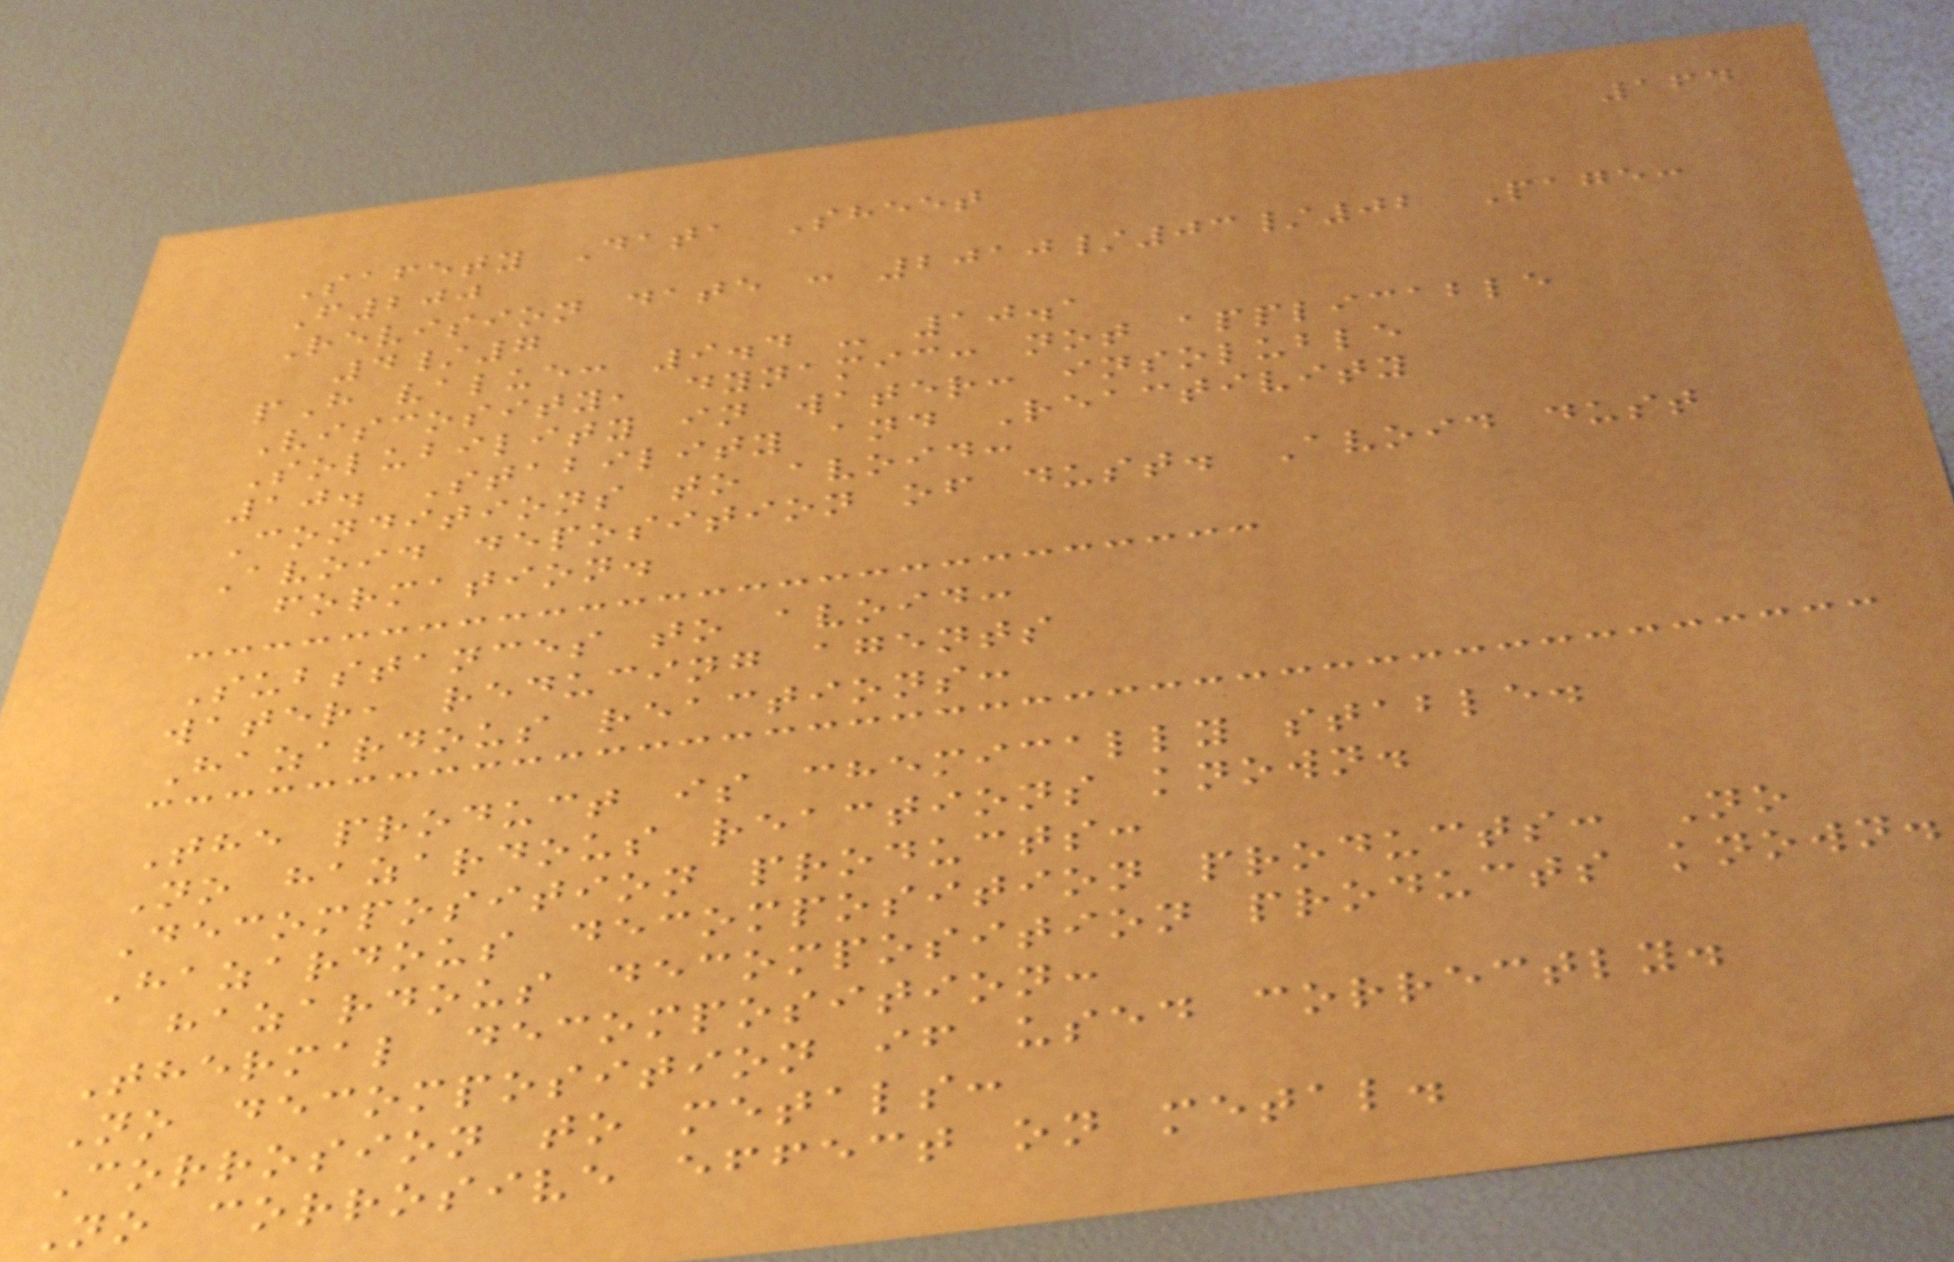164
Safety Data Sheet
F200
Revision date : 2010/03/02 Page:
4/7
pH value: 9.4 - 10.1
Viscosity, dynamic: not applicable
Solubility in water: insoluble
10. Stability and Reactivity
Conditions to avoid:
Avoid deposition of dust. Avoid dust
formation.
Substances to avoid:
water, reducing agents
Hazardous reactions:
The product is chemically stable.
No hazardous reactions known.
Decomposition products:
Hazardous decomposition products: No
hazardous decomposition products known.
Thermal decomposition:
No decomposition if used correctly.
Corrosion to metals:
No corrosive effect on metal.
